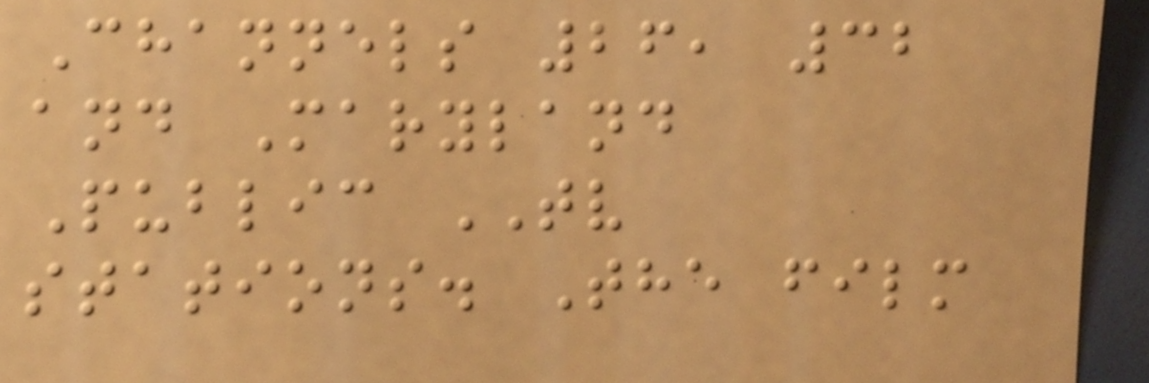Channels 26, 32
and Maryland
Public TV
stations. The film
